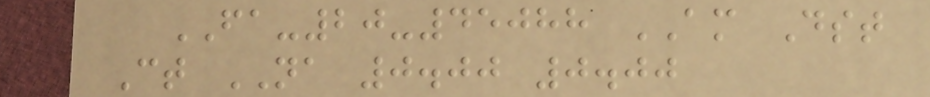FA-20-45088 AM Dst
Ct NA 0.00 0.00
